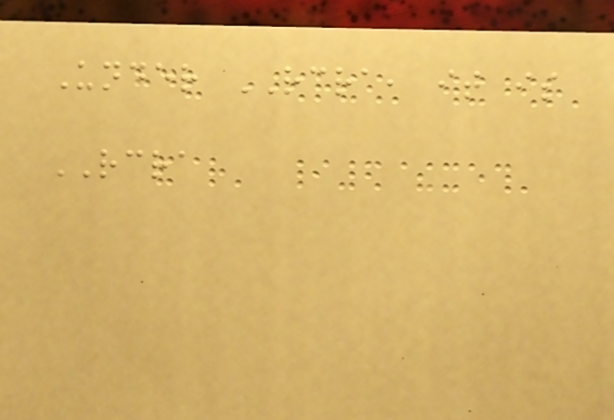Under RCRA, it is
RCRA
